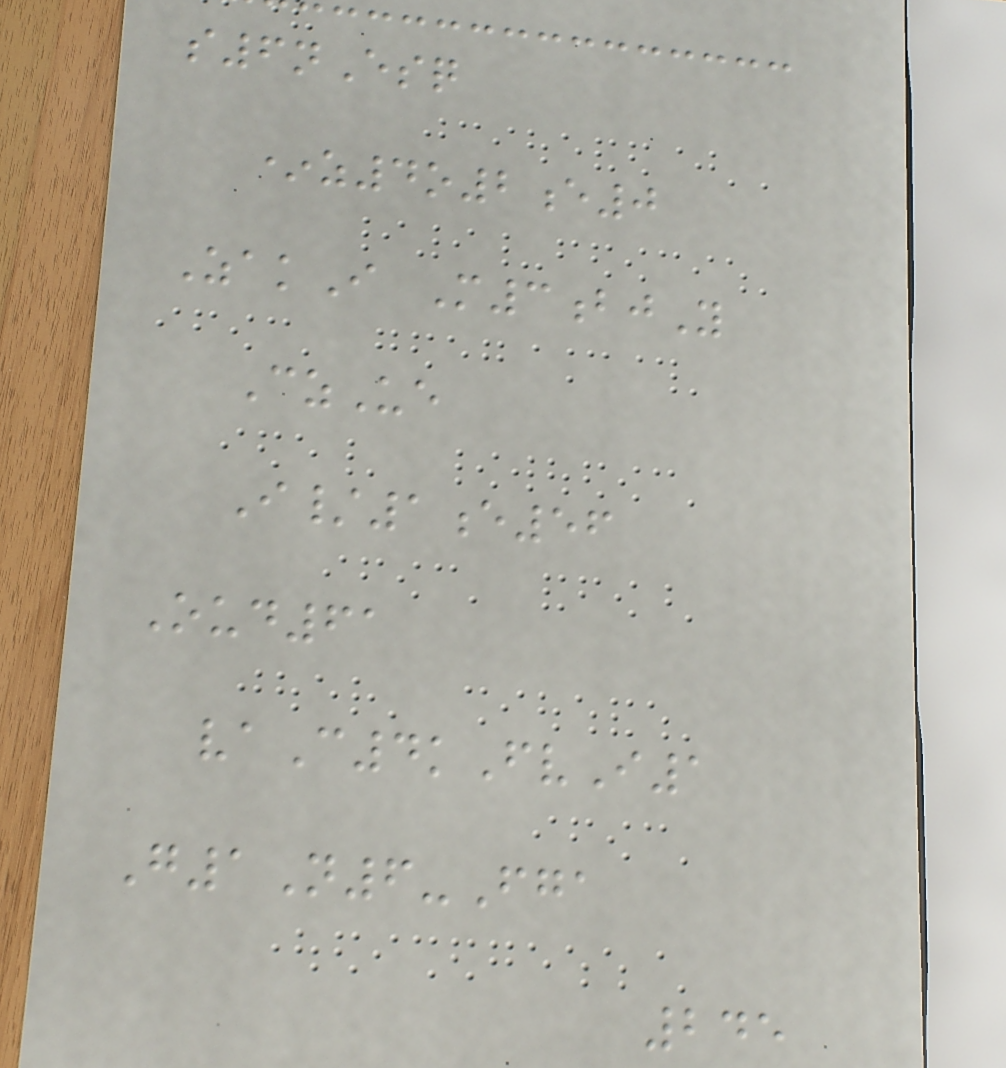s6nEsq
*z4o2e0
ZakI M3bjY
CzUe
I/1e56
Oud61
vaC4kFvI1
G1N6-Fga
245
